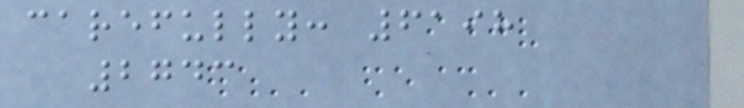carefully: 6198
2743
